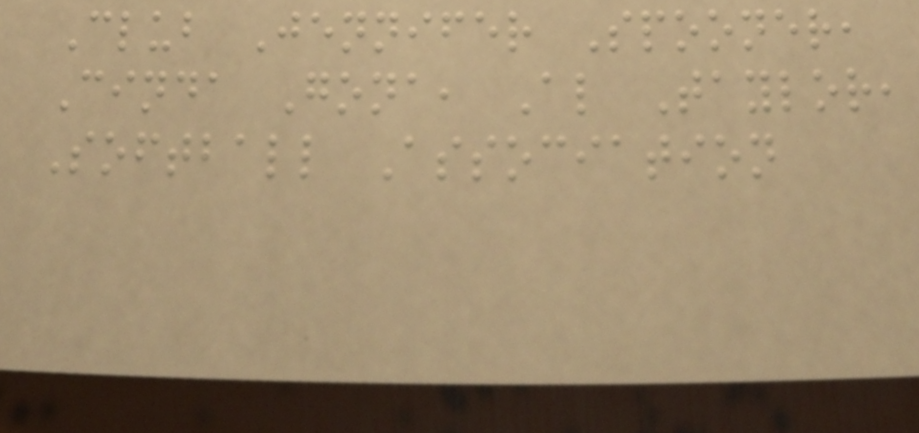Club Jennifer Spooner,
Cinda Gona, Al Taylor,
Softball Association
